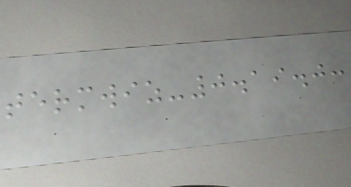termwiz-0.19.0:
